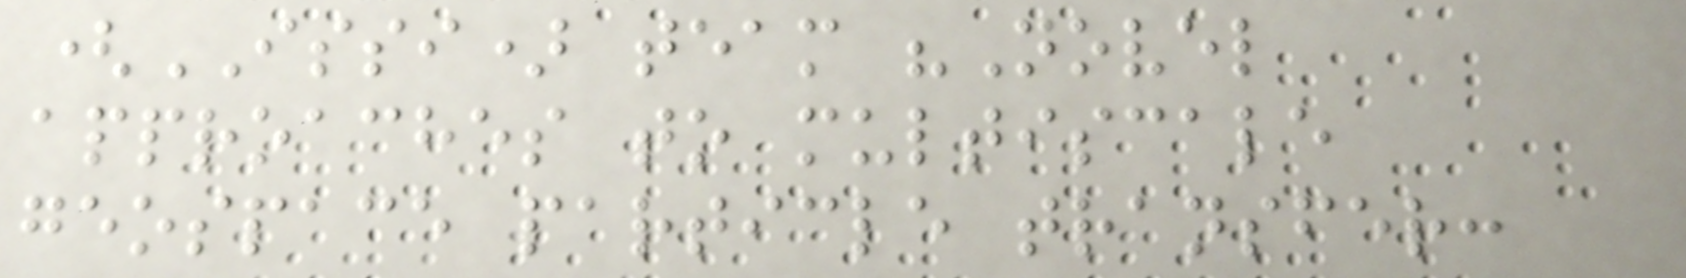(ISSI) team "Novel
approaches to multiscale
geospace particle transfer:
